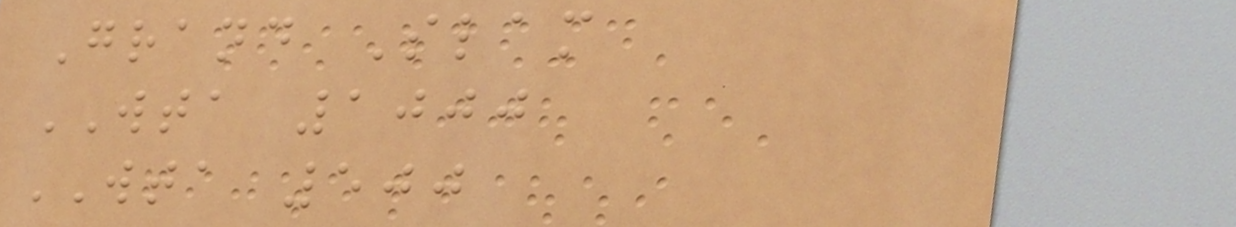Grand Slam
WTA 1000
WTA 500
